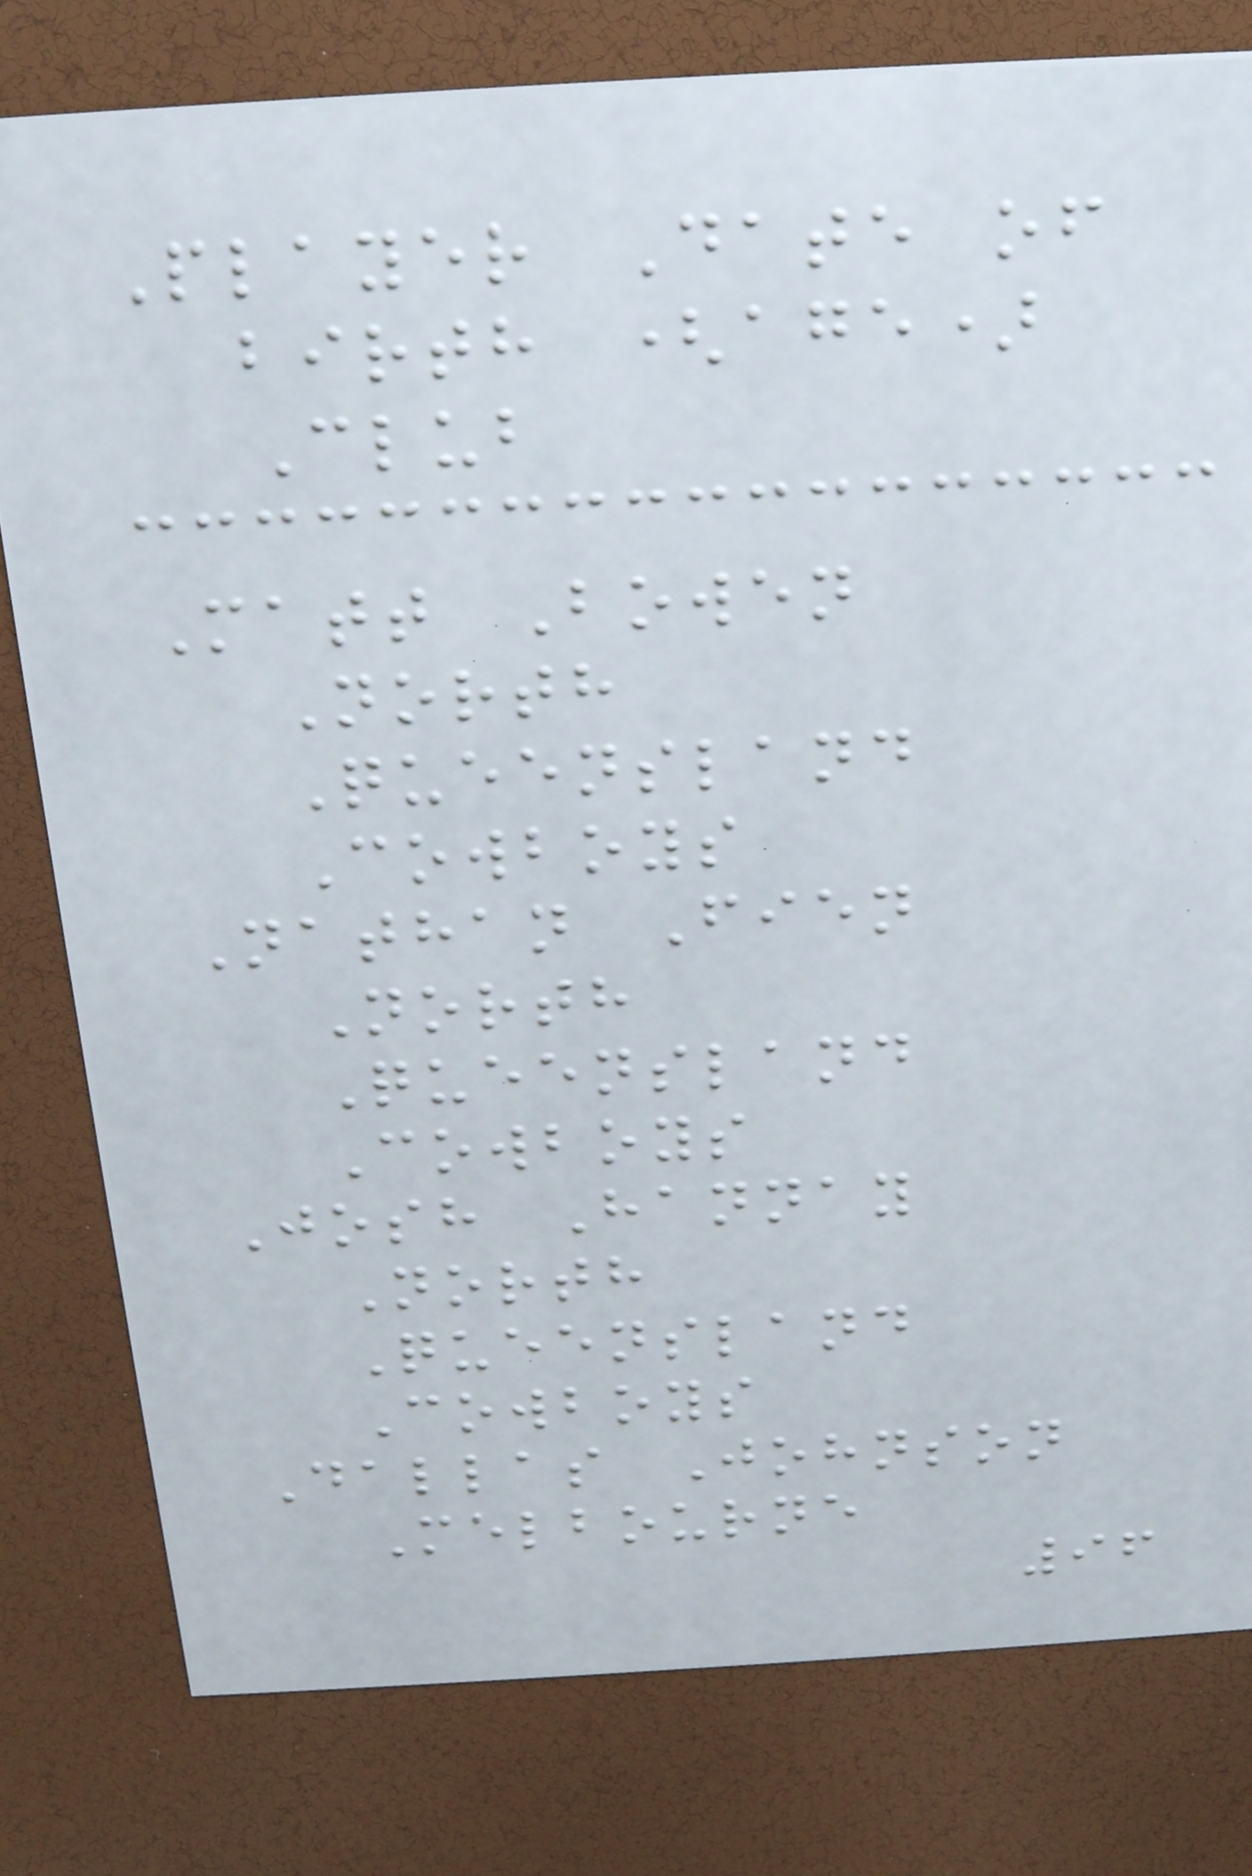Player Date of
birth (age)
Club
Matt Bowen
North
Queensland
Cowboys
Nathan Fien
North
Queensland
Cowboys
Josh Hannay
North
Queensland
Cowboys
Dallas Johnson
Melbourne
96
